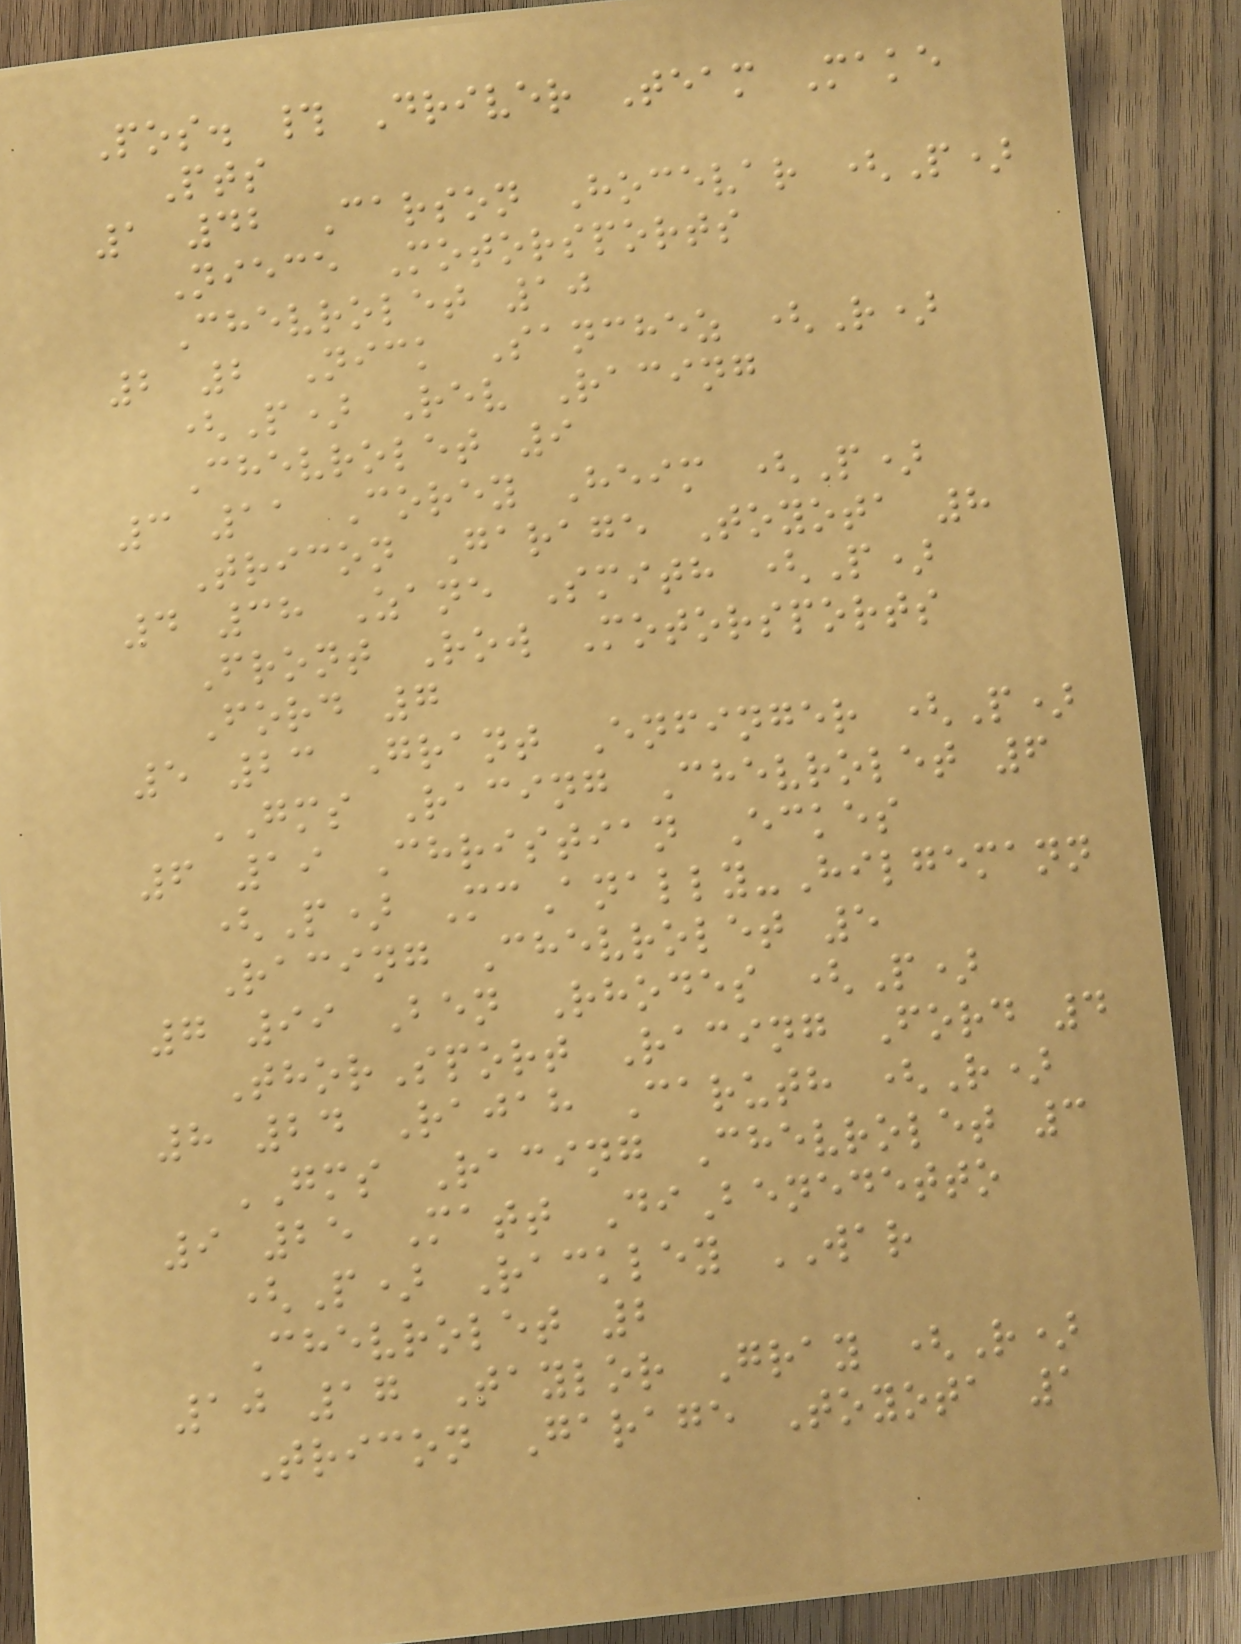Pos. # Driver Team Make
Pts
1 42 Carson Hocevar (P)
Niece Motorsports
Chevrolet 10
2 2 Nick Sanchez (R)
(P) Rev Racing
Chevrolet 9
3 11 Corey Heim (P)
Tricon Garage Toyota 8
4 38 Zane Smith (P)
Front Row Motorsports
Ford 7
5 23 Grant Enfinger (P)
GMS Racing Chevrolet 6
6 19 Christian Eckes
(P) McAnally-Hilgemann
Racing Chevrolet 5
7 99 Ben Rhodes (P)
ThorSport Racing Ford 4
8 24 Rajah Caruth (R)
GMS Racing Chevrolet 3
9 25 Matt DiBenedetto
(P) Rackley WAR
Chevrolet 2
10 17 Taylor Gray (R)
Tricon Garage Toyota 1
